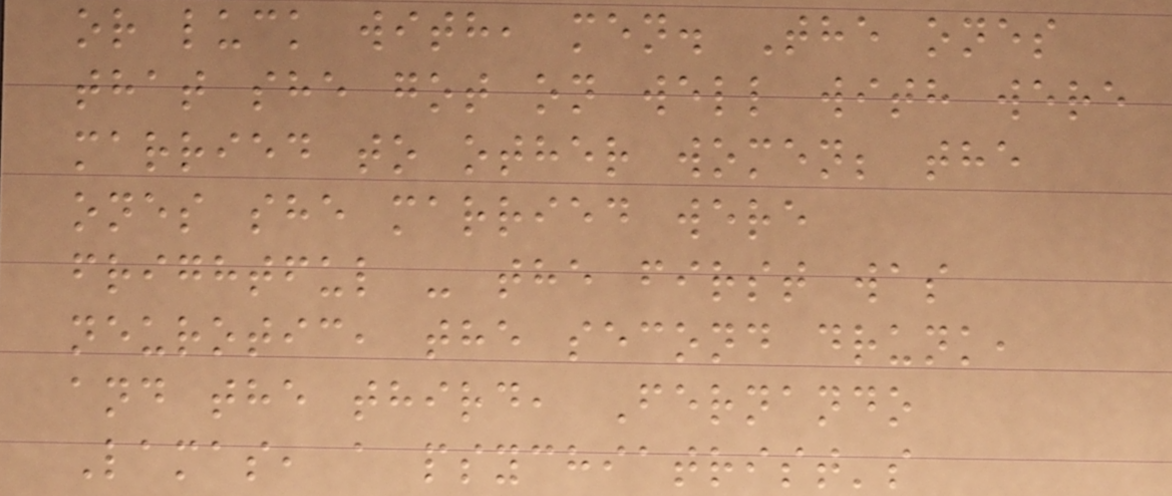or luck with, men. The ones
that she got on well with were
married to other women; the
ones she married were
frightful - the first was
neurotic, the second drunk,
and the third, Fernando
Lamas, a psychiatrist's
